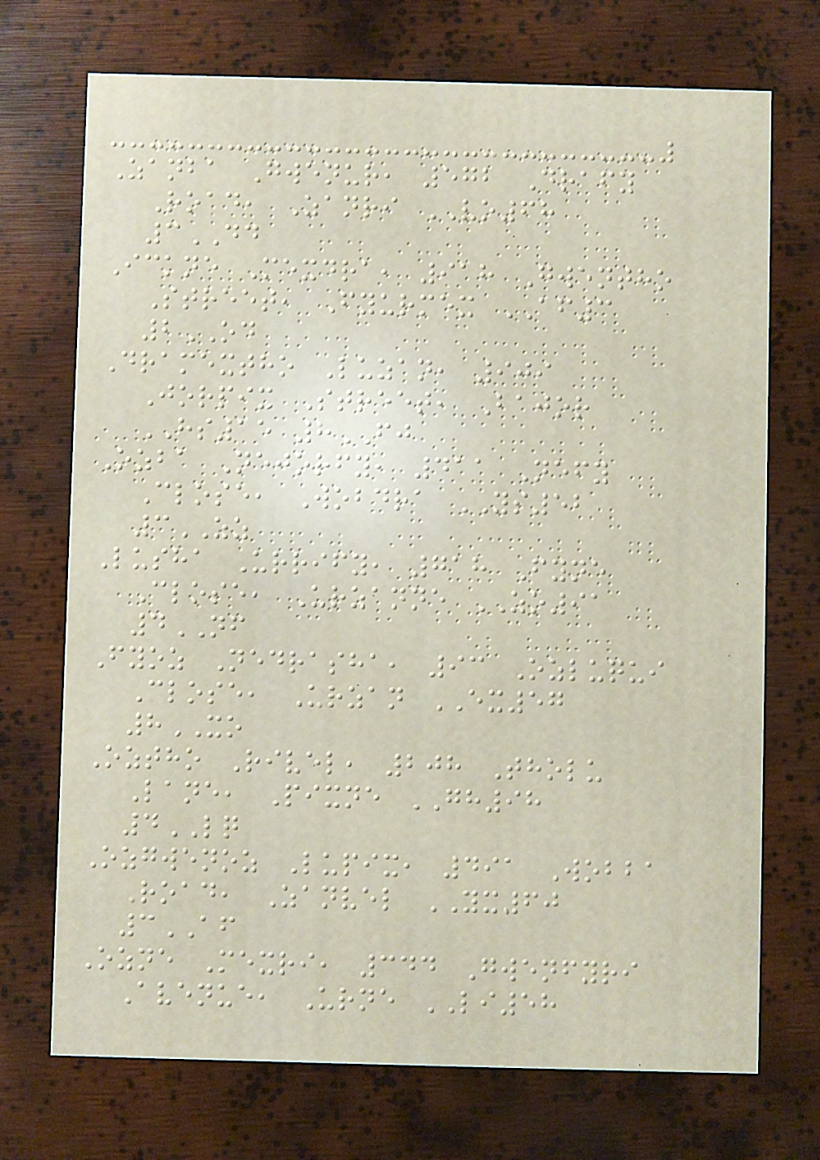Zanba Gwenur, 572 Drafy
Road, Zanri VO68
3DD
Ickne Mexdra, 918 Gwentho
Street, Fyurmex AF3
2OD
Dramextho Luzan, 909
Jorpix Street, Bajor
HS15 8FJ
Ozba Nejorfy, 411 Nefy
Close, Wobdra YS52
3ZZ
Lusha Urrify, 718 Fyne
Close, Urzanne ZO91
4NF
Fyoz Nedrasha, 93 Ozluqui
Close, Urzan EX57
8XO
Oztho Rivel, 208 Tholu
Lane, Pixne GH98
4LQ
Ozgwenoz Lupix, 491 Wobba
Road, Zanvel YX60
3AF
Ozne Mexri, 344 Gwenfyri
Avenue, Urne LI58
